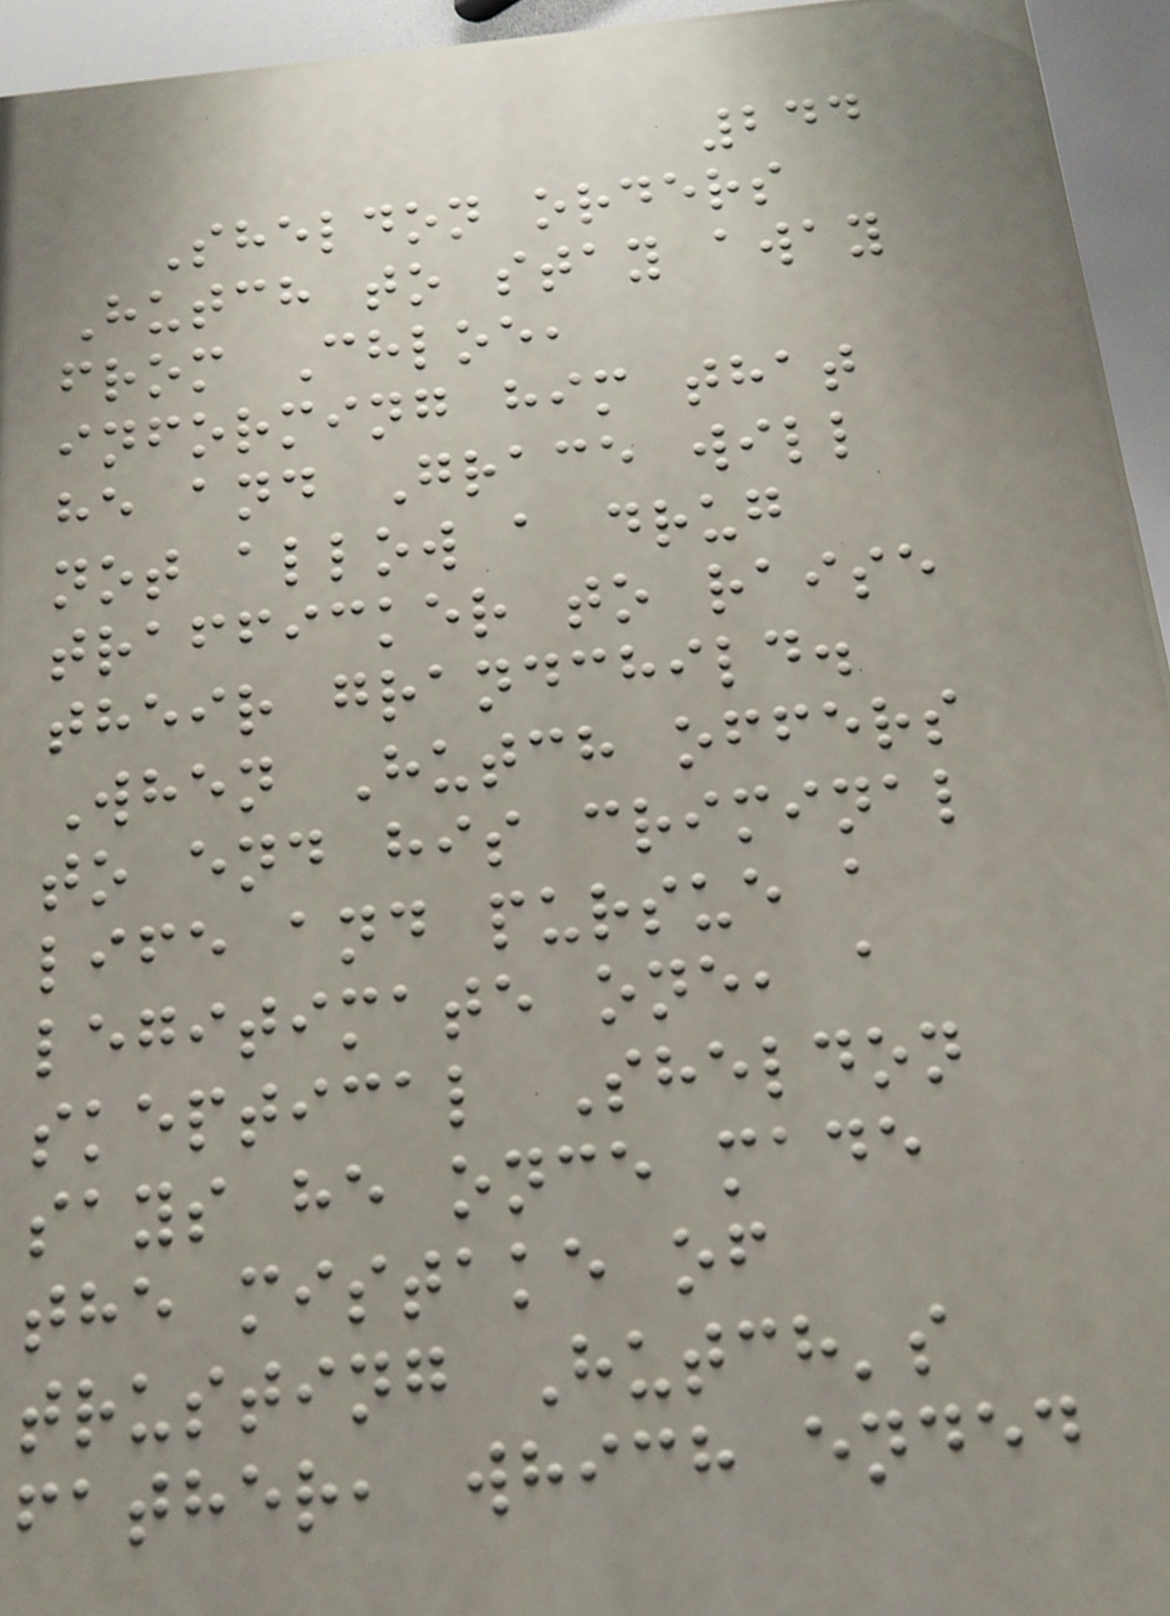244
Sheldon orders
Hutch to stay away
from Chloe,
informing him that
he and Grace will
not allow a drug
trafficker to raise
their grandchild.
When Hutch offers
to end his criminal
life and pursue a
legitimate one, a
skeptical Sheldon
says he once made
the mistake of
trusting Hutch's
father, which ended
